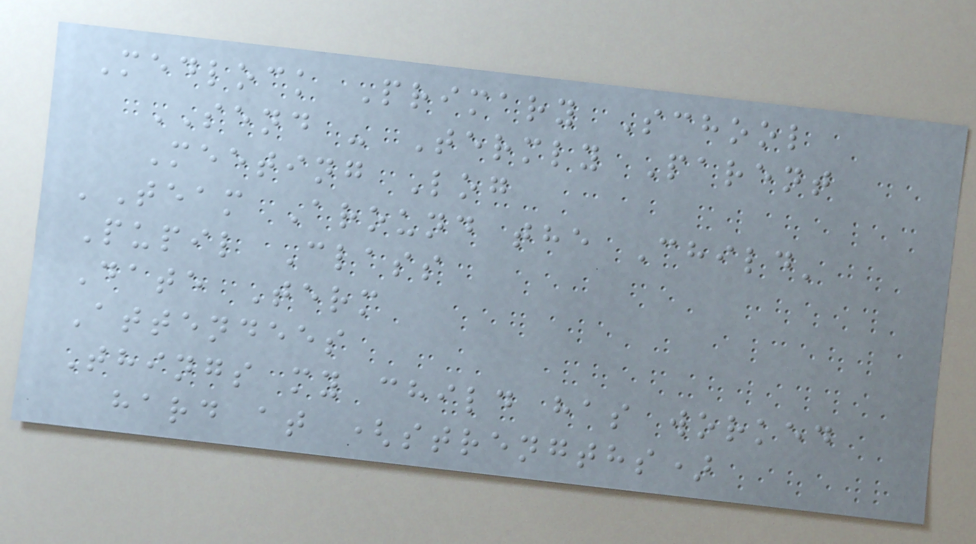Medlock Primary School
SEND - Termly Parent
Meeting Log
'Team Around the Child'
Pupil Class
Date Term
Attendees
Things my child has worked
hard at (strengths)
